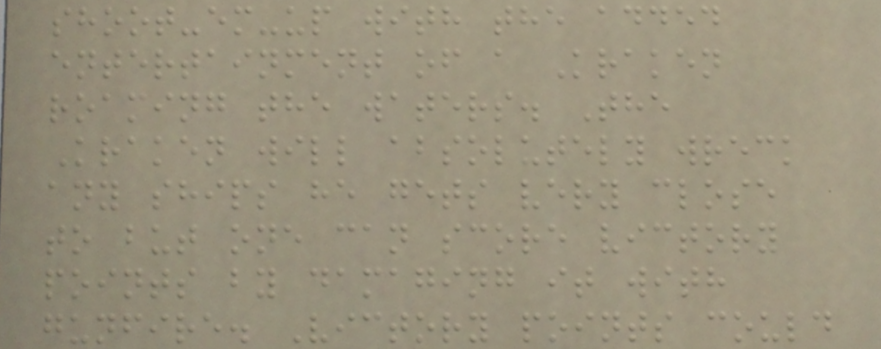shoot-em-up with the added
entertainment of a Kraken
roaming the waters. The
Kraken will absolutely wreck
any ships he gets very close
to but one can score victory
points by damaging it with
gunfire. Victory points could
